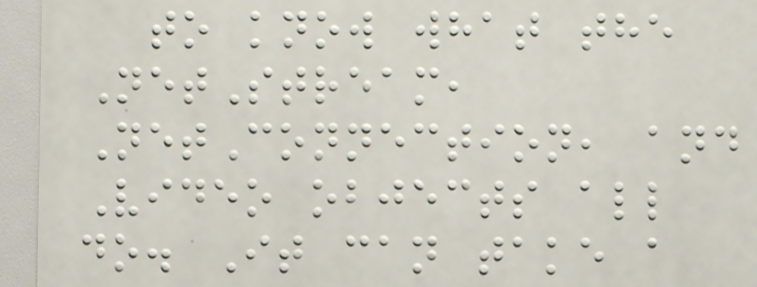to know what the
NetStream,
NetConnection, and
Video objects all
do. It can take a
